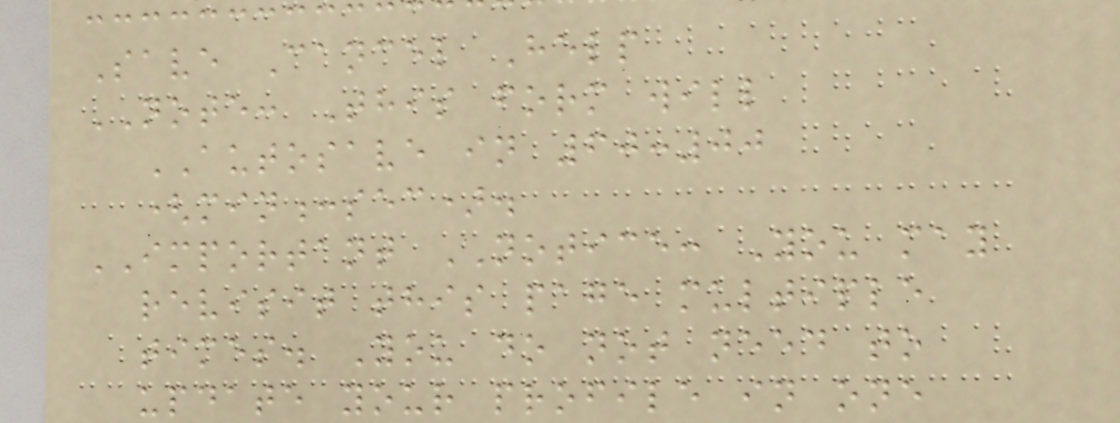Save Cancel Help
NOTE: This form will
AUTOSAVE in 60:00
(min:sec).
IMPORTANT NOTICE: You may
revisit this page multiple
times. You do not need to
update your profile in one
